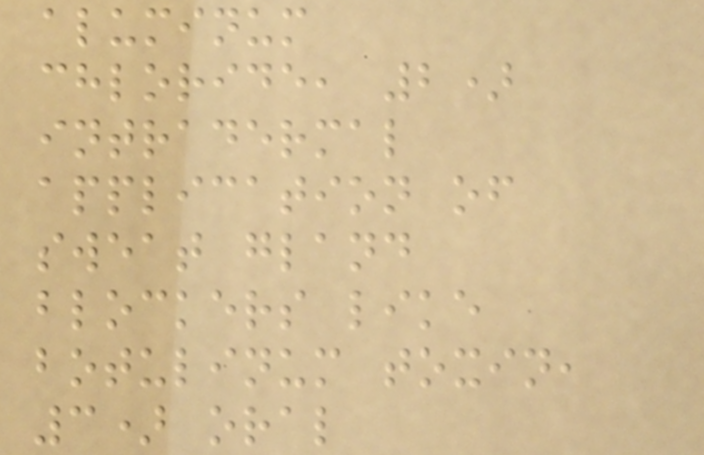aluminum
chloride, 2)
intradermal
application of
sweat gland
blockers like
botulinum toxin,
3) oral
